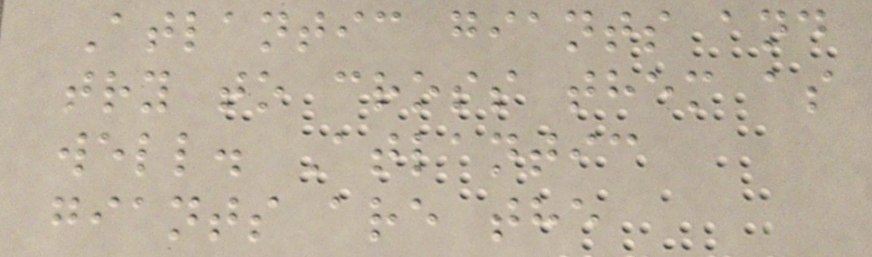Atlantic giants and
try to cross them as
well. Atlantic
giants are the
